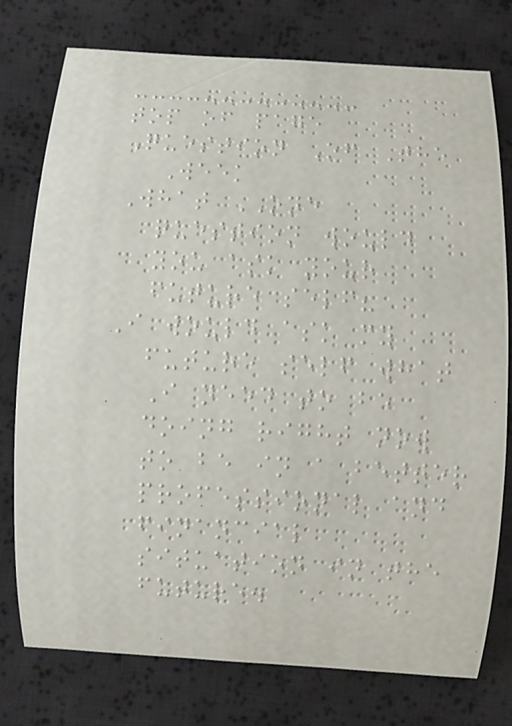top of page
Question Of The
Week
What ONE
question would
you ask your
future self?
I would ask my
future self what
I need to be
doing right now
to be in a better
professional and
financial
situation in the
future.
